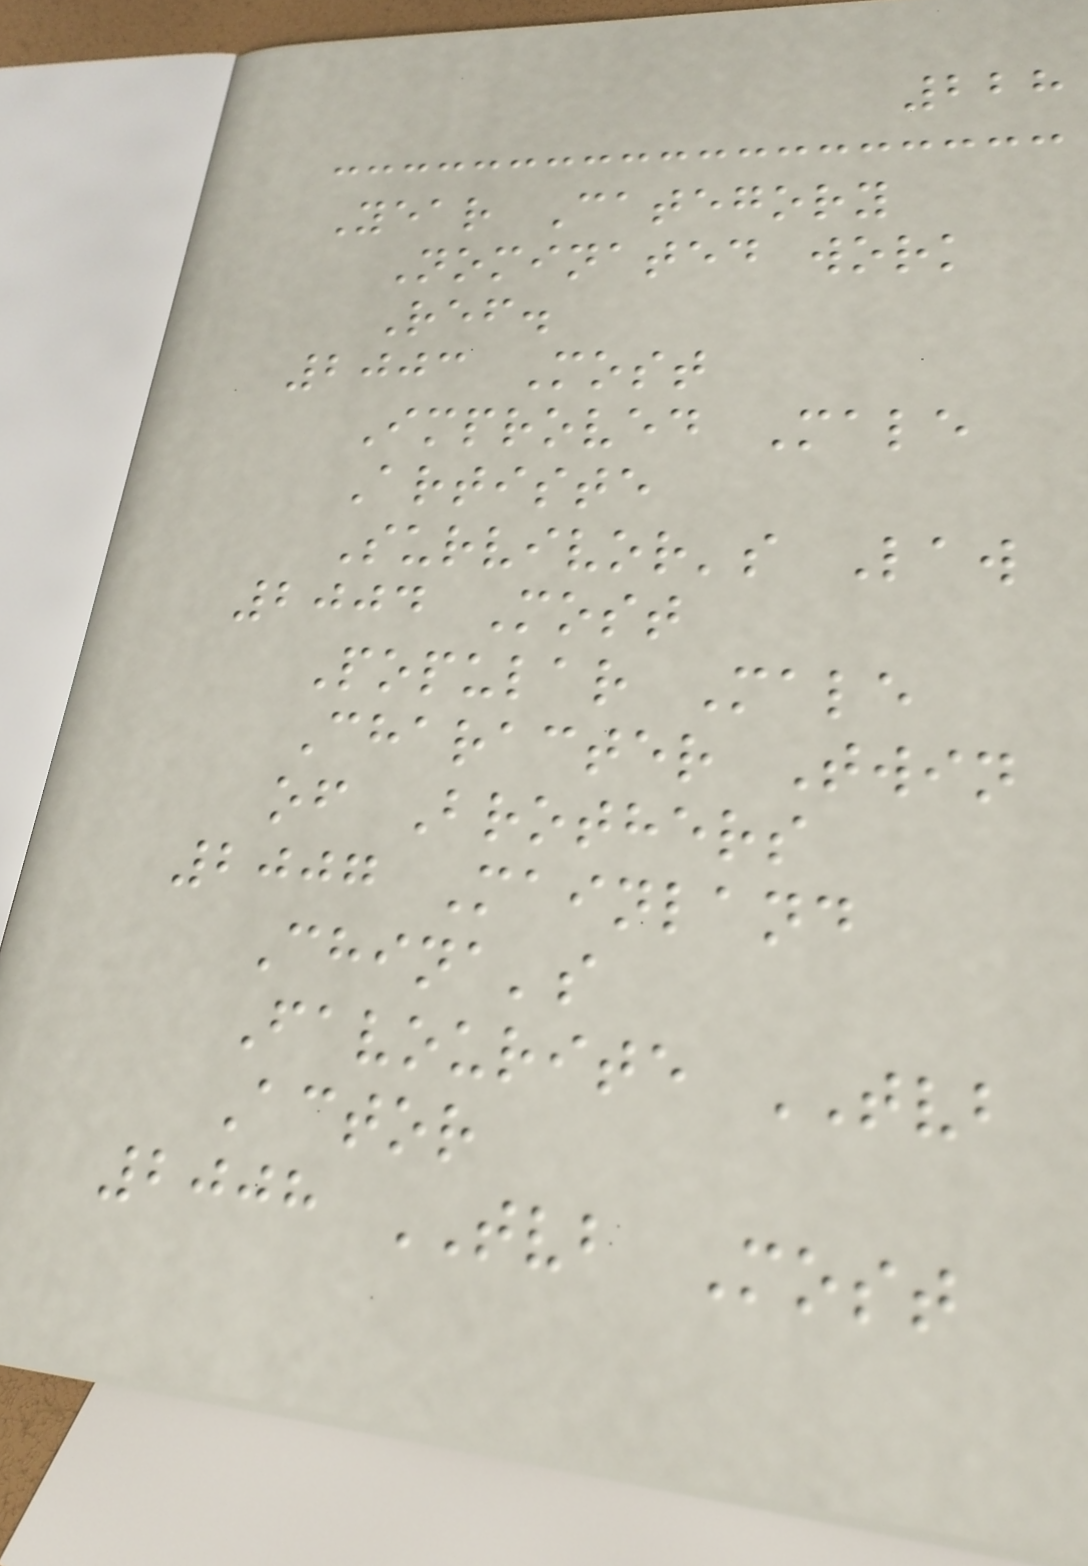228
Year Category
Nominated work
Ref.
2003 Most
Improved Male
Artiste
Survivor's Law
2004 Most
Popular Male
Character Twin
of Brothers
2007 Mainland
China's
Favourite TVB
Actor
2008 TVB Most
